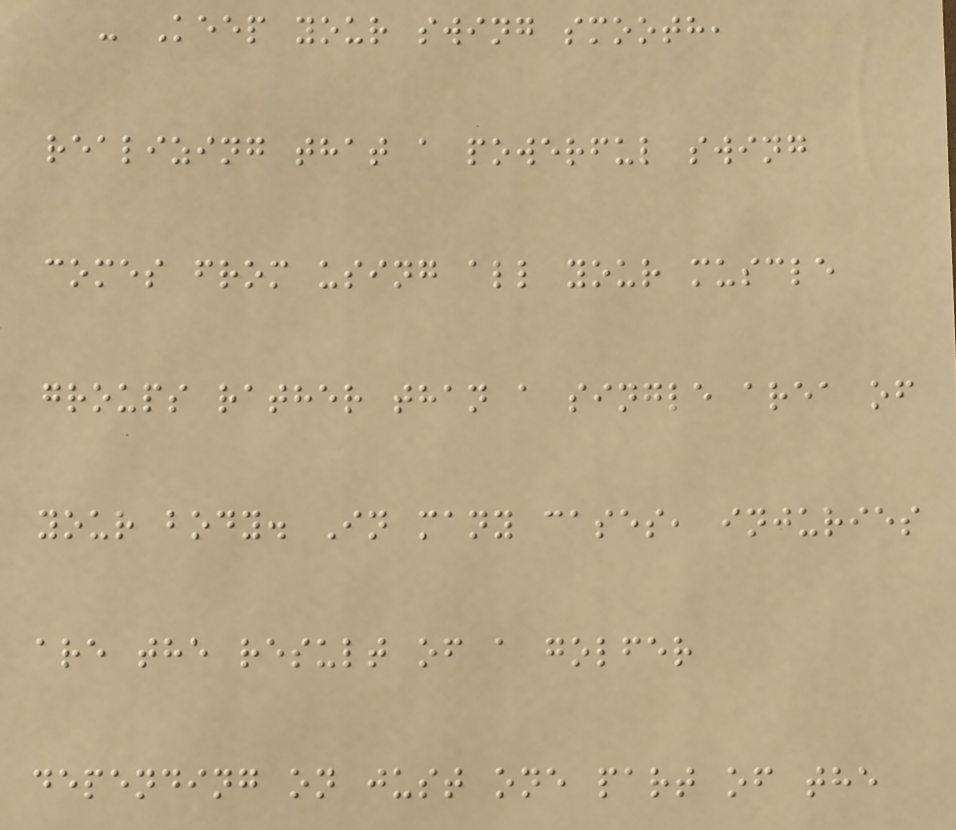- Keep your swing smooth,
realizing that a powerful swing
comes from using all your muscle
groups rather than a single area of
your body. In many cases, injuries
are the result of a golfer
depending on just one part of the
